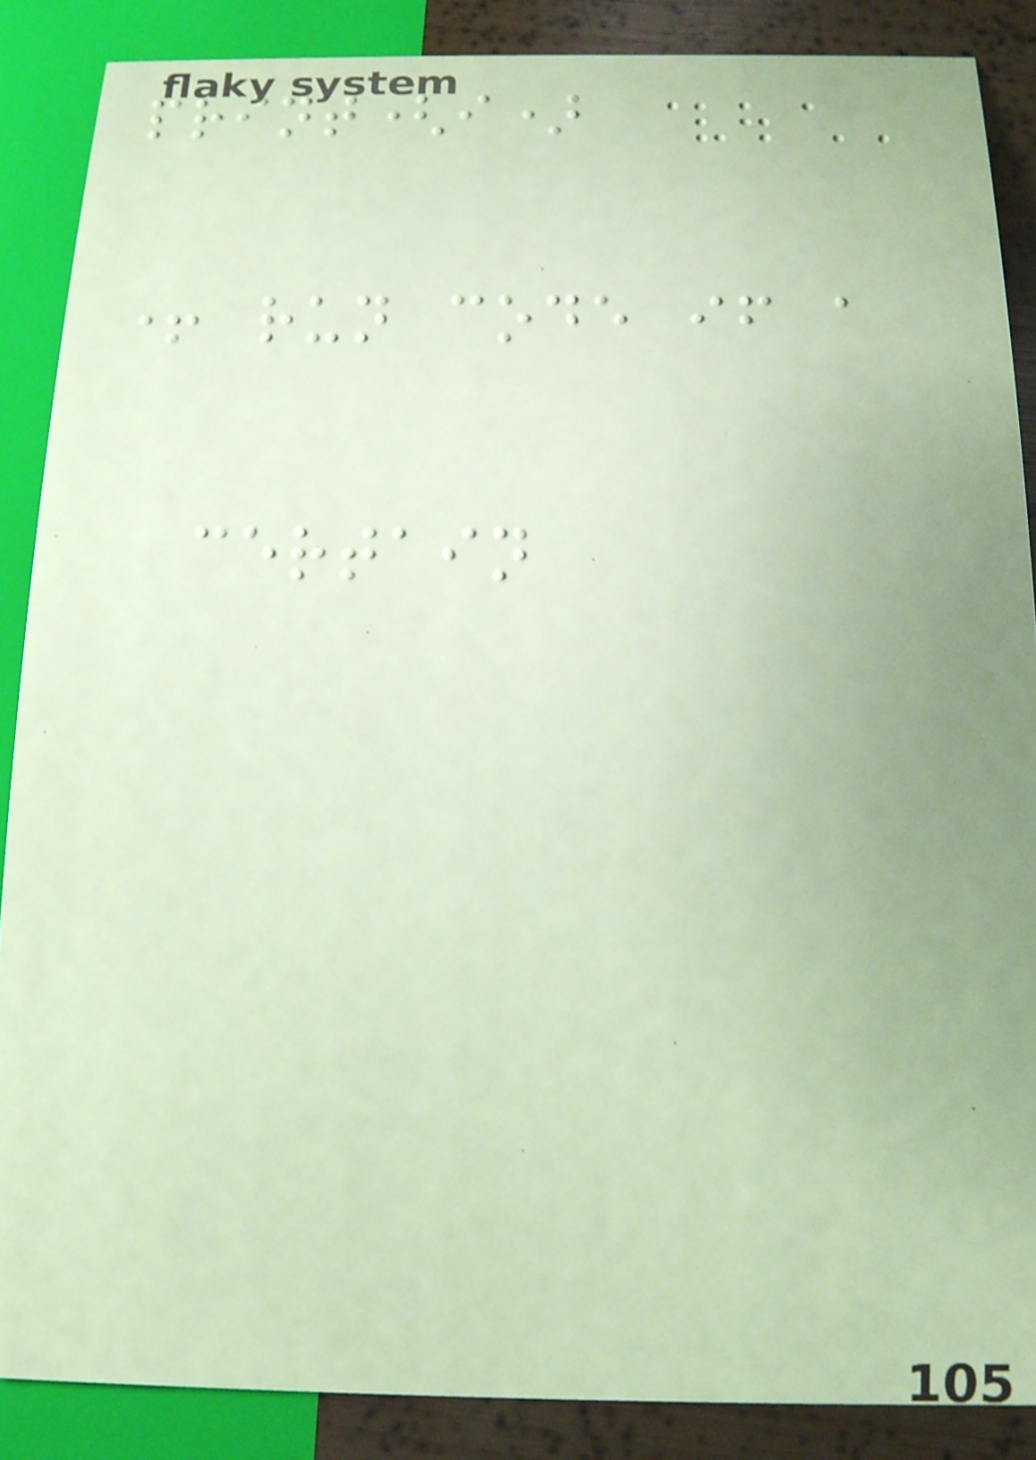print(i)
+ run code if a
certain
